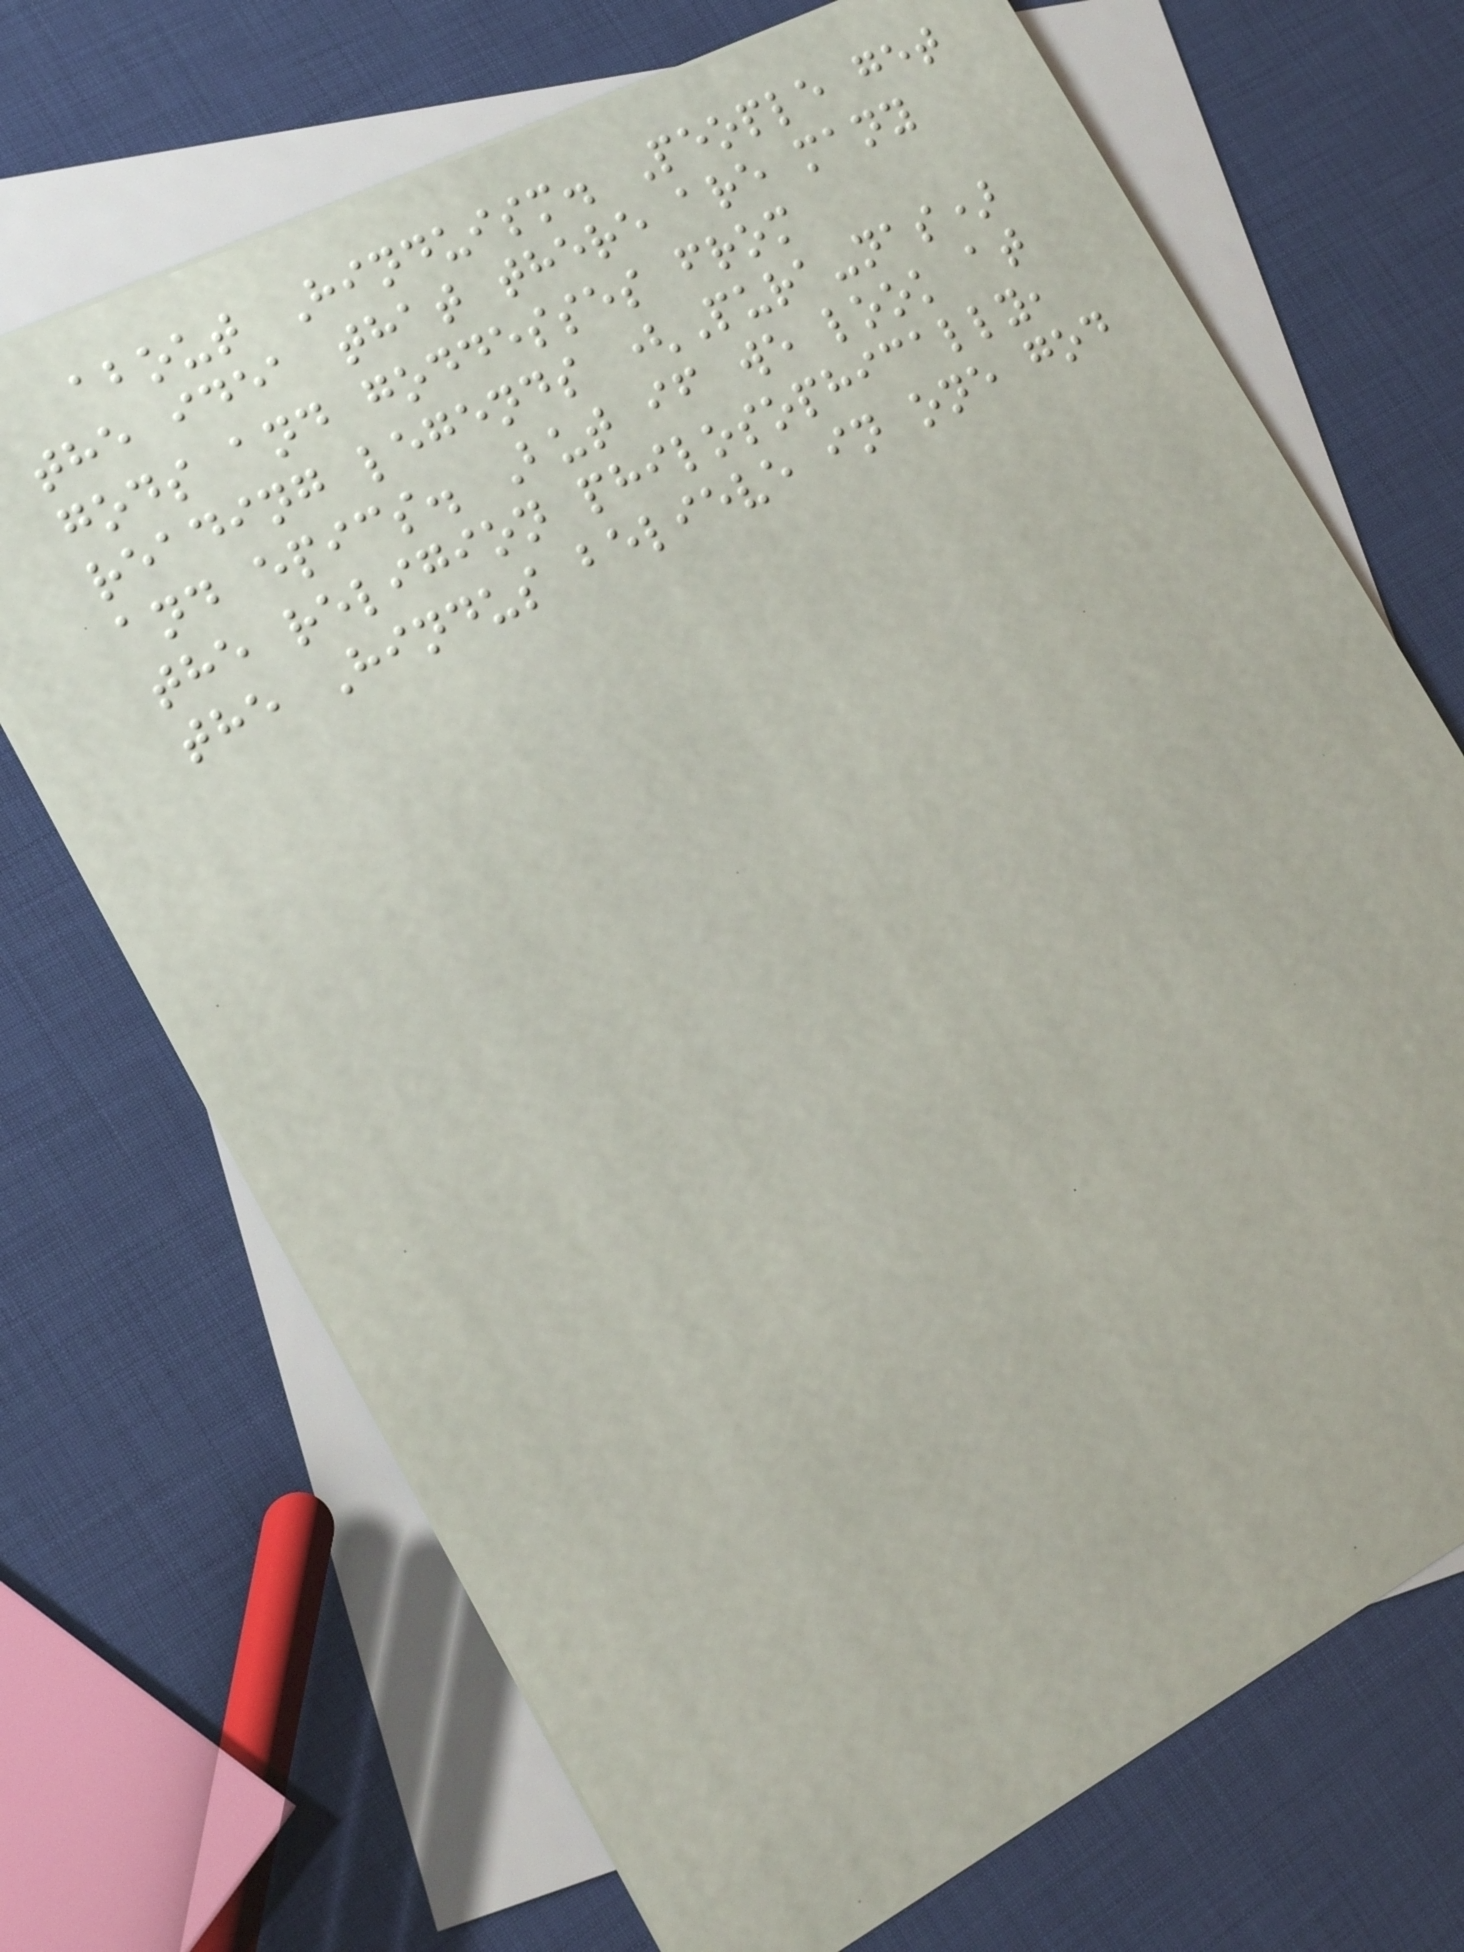about Hinduism. People get
the idea that there are many
gods and goddesses from
reading legends (Pura-nas)
and epics. But if we look at
the religion philosophically,
the Hindus believe in one god
